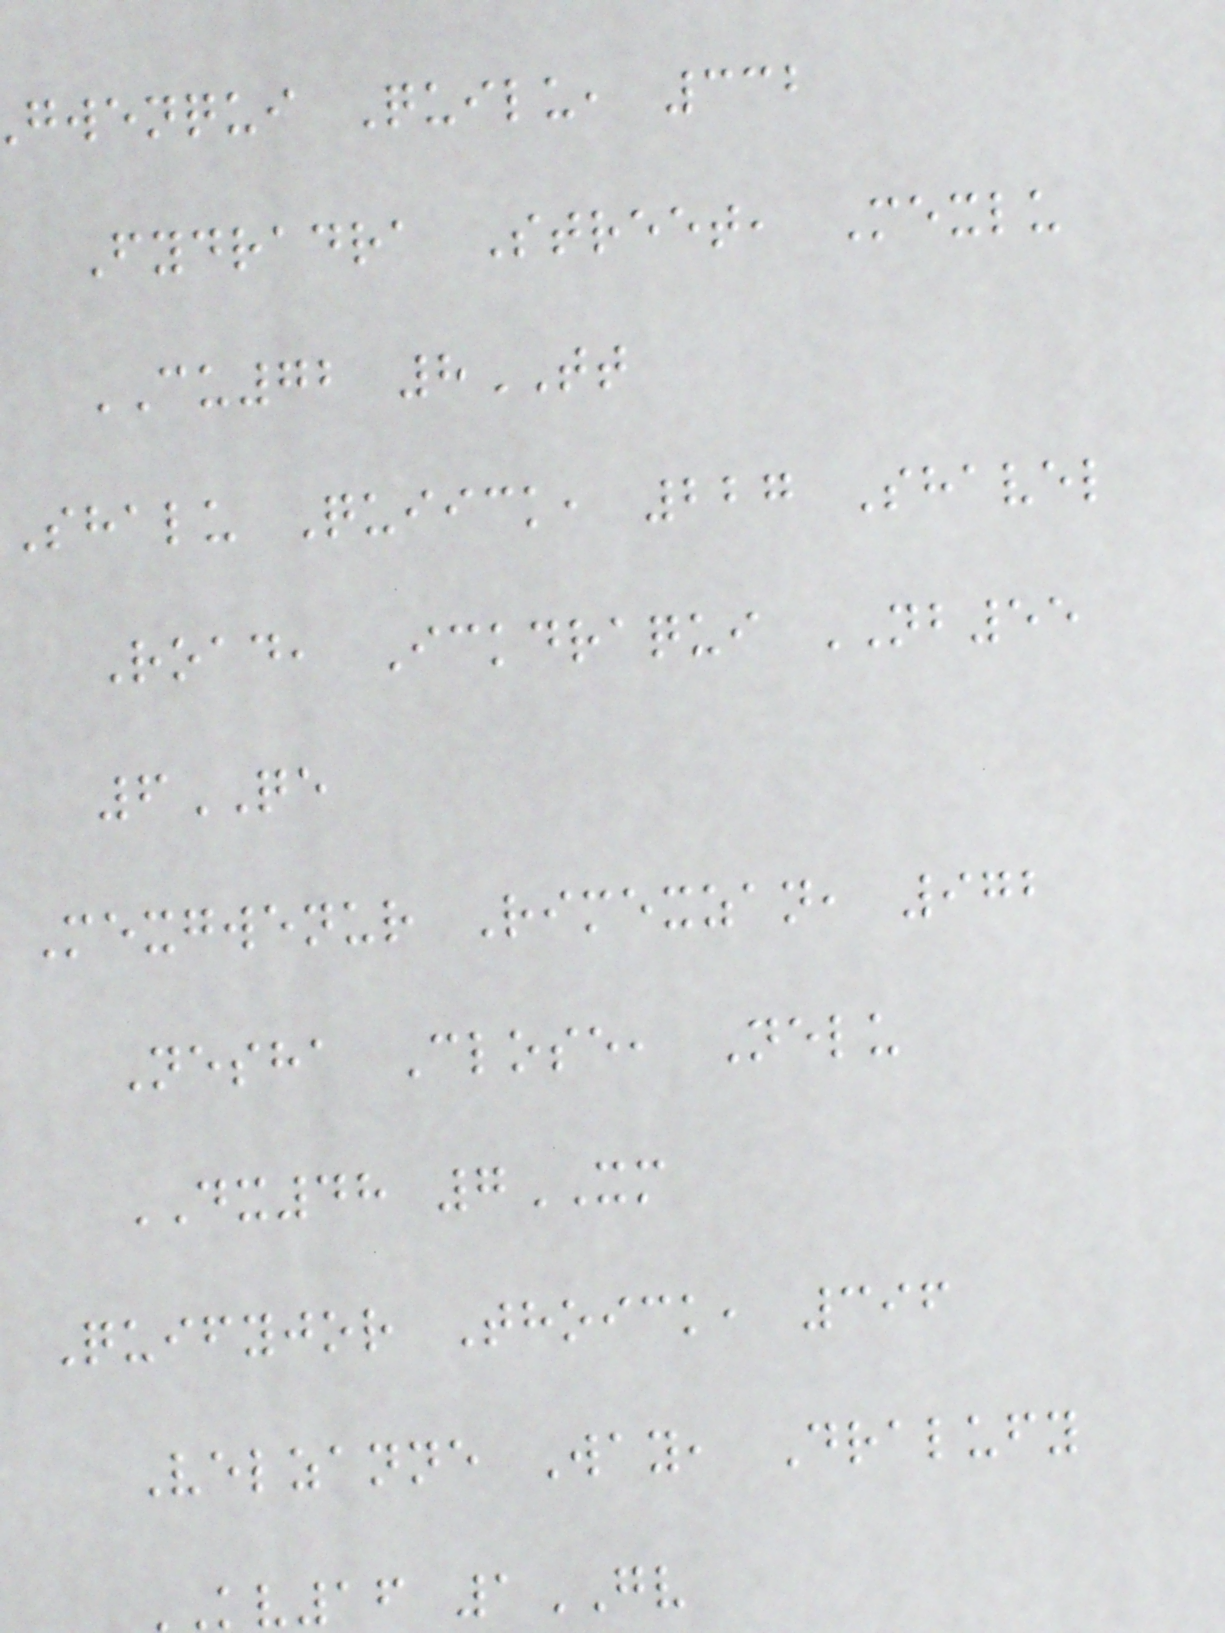gwenqui Quilu, 332
Fydradra Street, Mexlu
CU72 8TT
Shalu Quiick, 227 Shavel
Road, Ickdraqui NB55
6QE
Mexgwenur Rimexzan, 972
Nesha Close, Nelu
DX48 7XM
Quifyjor Thoick, 396
Velzanne Way, Dralufy
kv16 1GV
